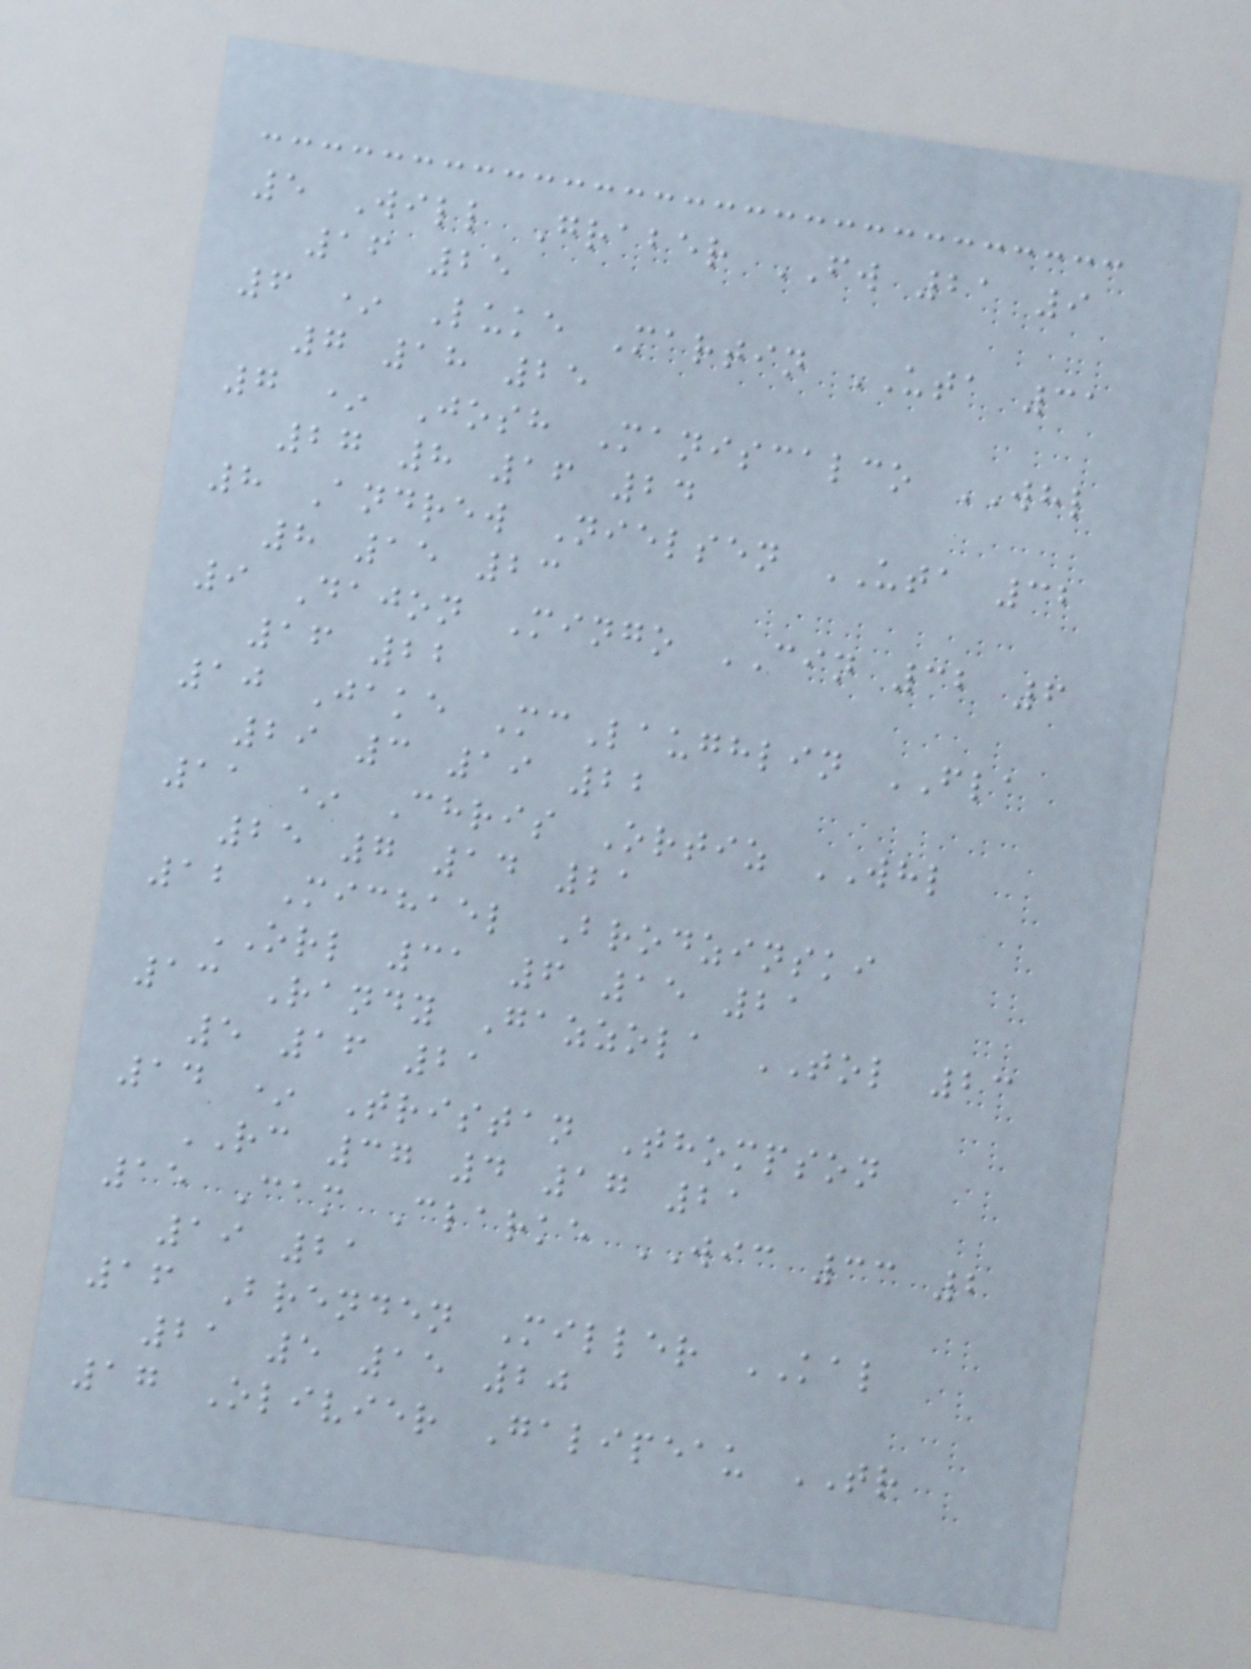5 Will Graber FW 21 9
16 25
6 * Luke Martin UTA 31
7 18 25
7 * Josh Maniscalco WHL
27 8 16 24
8 Andrew Nielsen UTA 32
8 15 23
9 Dajon Mingo CIN 32 6
16 22
10 Jake McLaughlin FLA
29 3 19 22
11 * Chris Ortiz WHL
25 7 14 21
12 Michael Brodzinski
ORL 31 6 15 21
13 Randy Gazzola TOL 23
5 16 21
14 * Tristan Thompson
RC 37 4 17 21
15 Cam Clarke WIC 33 2
19 21
16 Brenden Miller KAL
21 5 15 20
17 Olivier Galipeau TR
